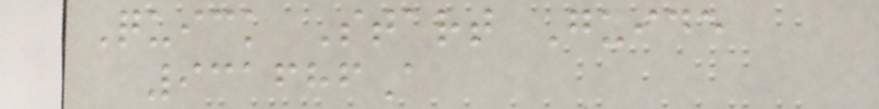Quick Start Guide
931686A
